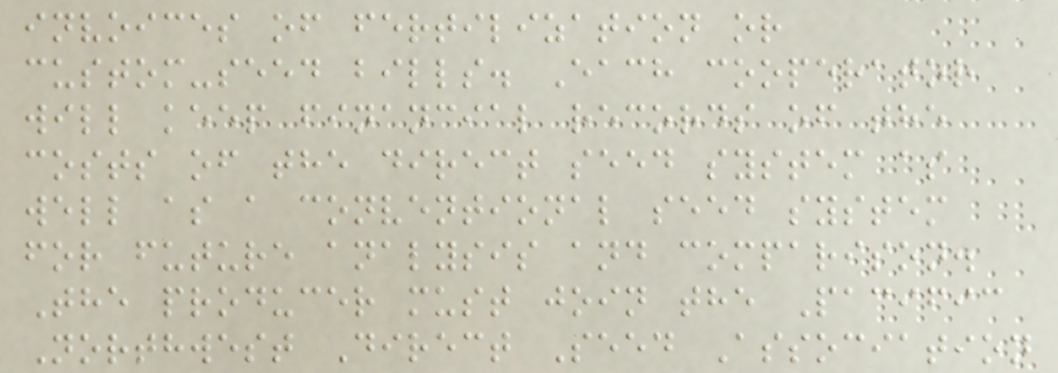invoices of fertilization or
custom-seed bills. Each cooperator
will keep financial records of the
costs of the direct seed system as
well as a conventional seed system
for future analysis and comparison.
The producer must join the Pacific
Northwest Direct Seed Association
